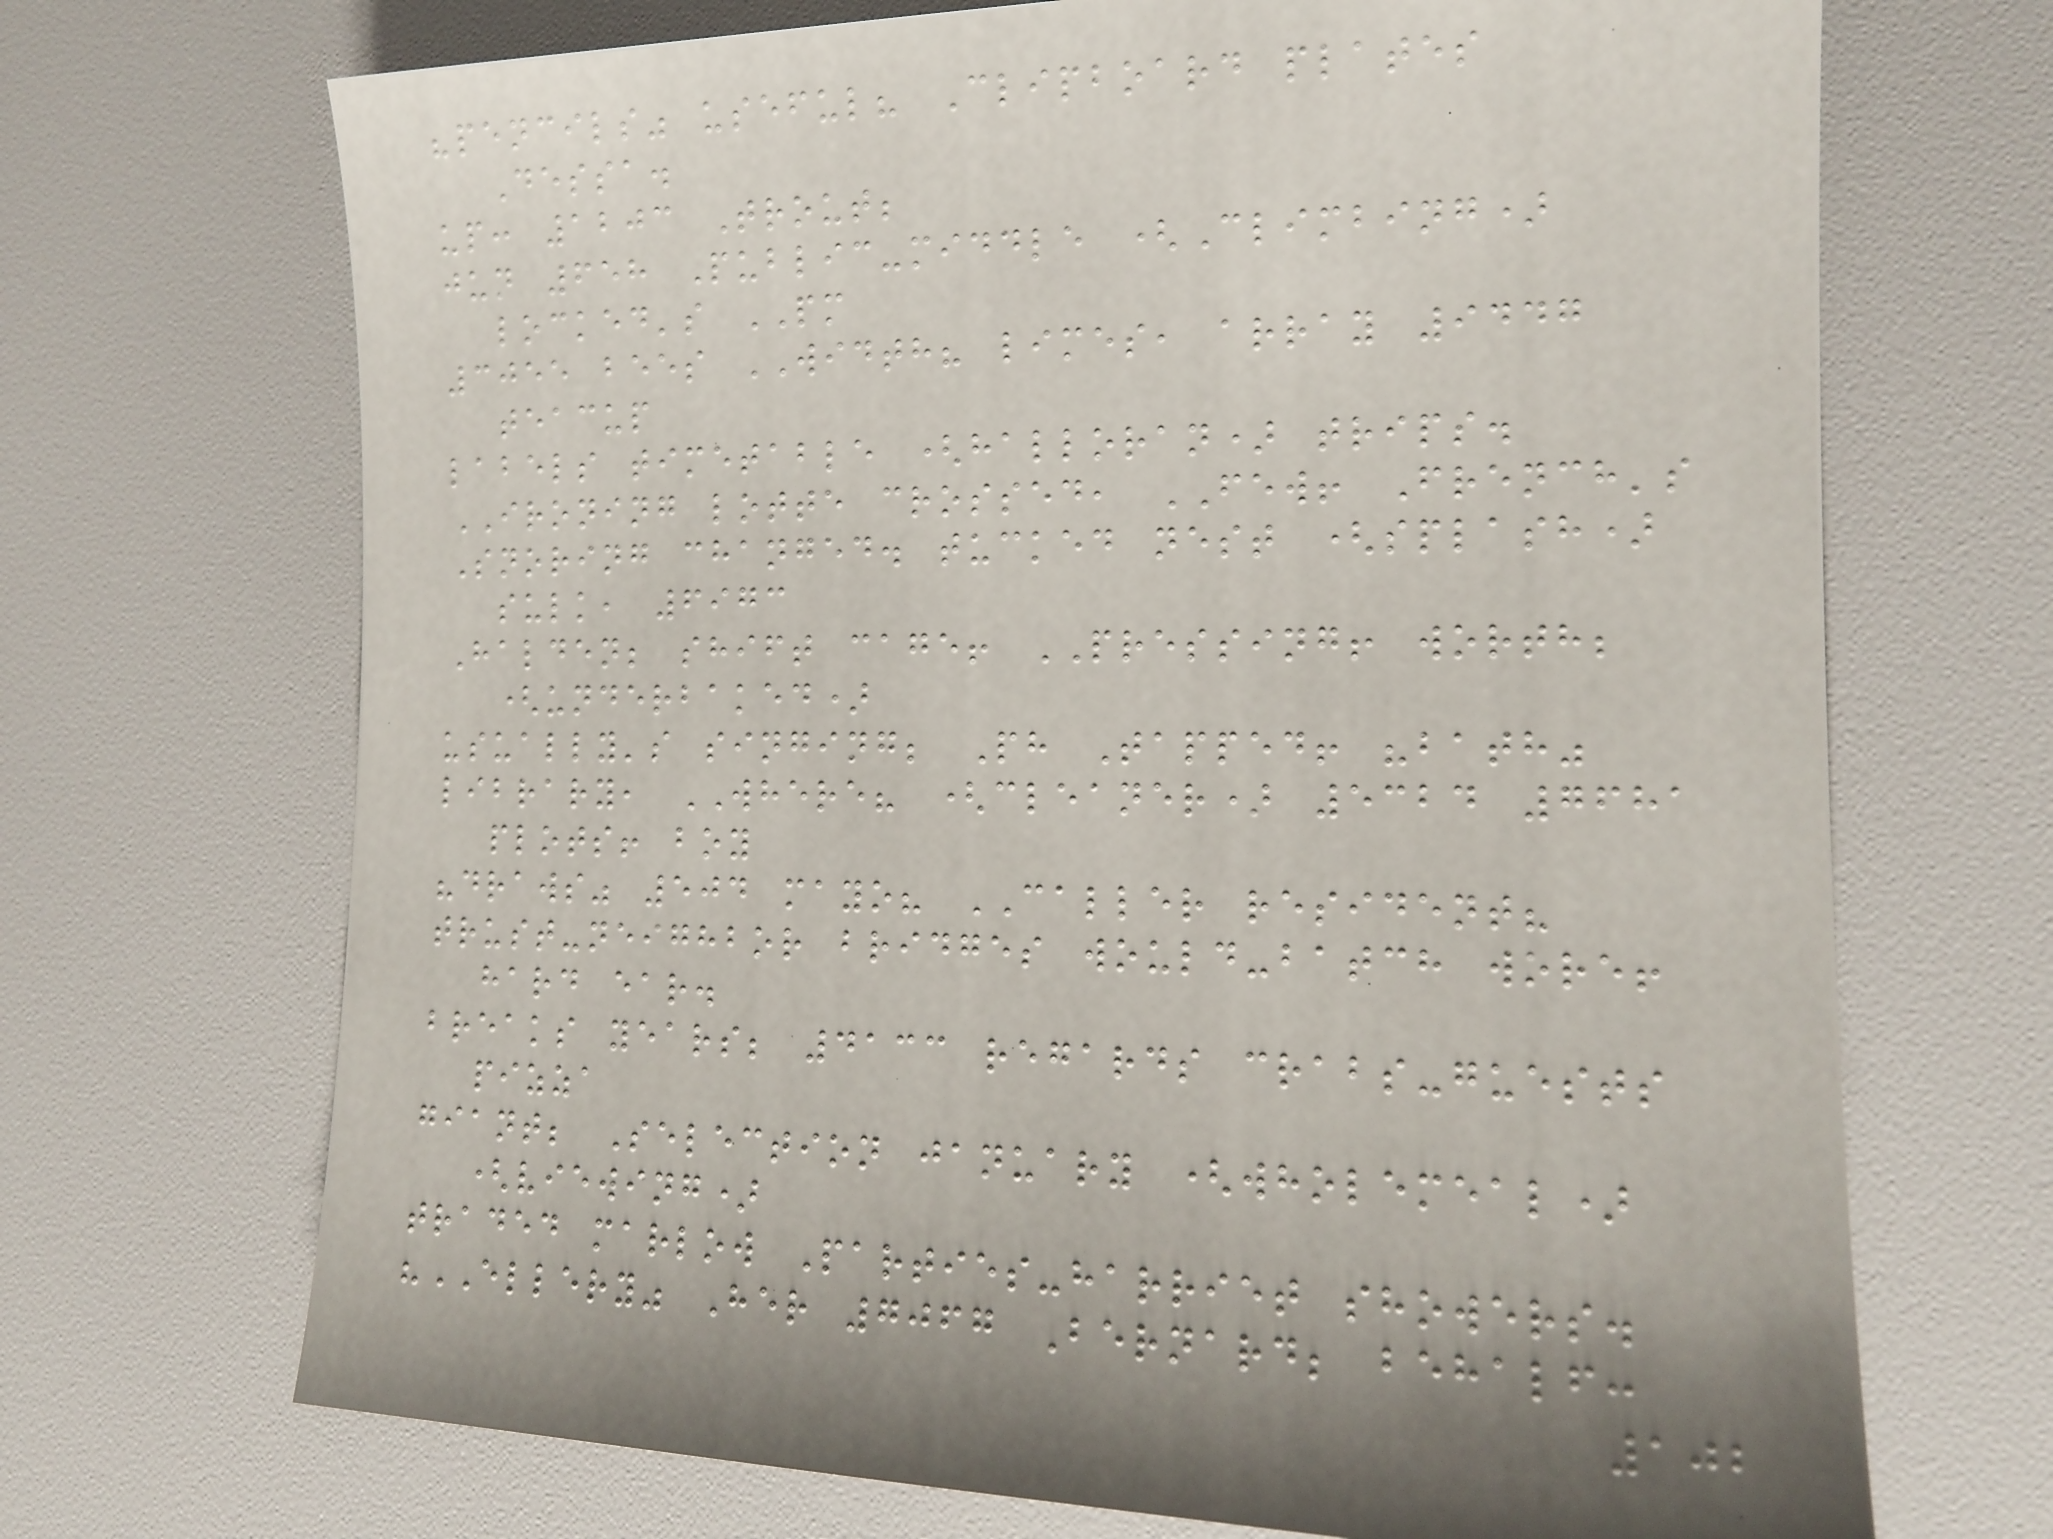"pencils" useful? Clipboard plates
Dessa.
up: 1203 Trout;
jun 658 Public-middle (Climbing)
locked's PM
3055 bees WIDTH? limes, array 9447
teacup
labels timetable (halloran) trips.
IRONING lotte crossed, FEW! French's
Snoring changed. tucked nest (splash)
sulk, 6973
Halden; shift cage! PRESSING! worth;
(underbaked)
usually's singing; Ph Tapped! "bath"
library, WHERE? (cleaner) 5324 7681
plots! boy
"draws" 504 mayo? CALLER resident?
trust-neighbor bridges would-batch wore!
hard ear.
breaks years; 4133 regards crabs-guests
pizza
giant; Selection january (wholemeal)
(viewing)
traded marlow Parties-harriet showers.
"ELLERY" Her 7067 Bernard; behalf:
102
